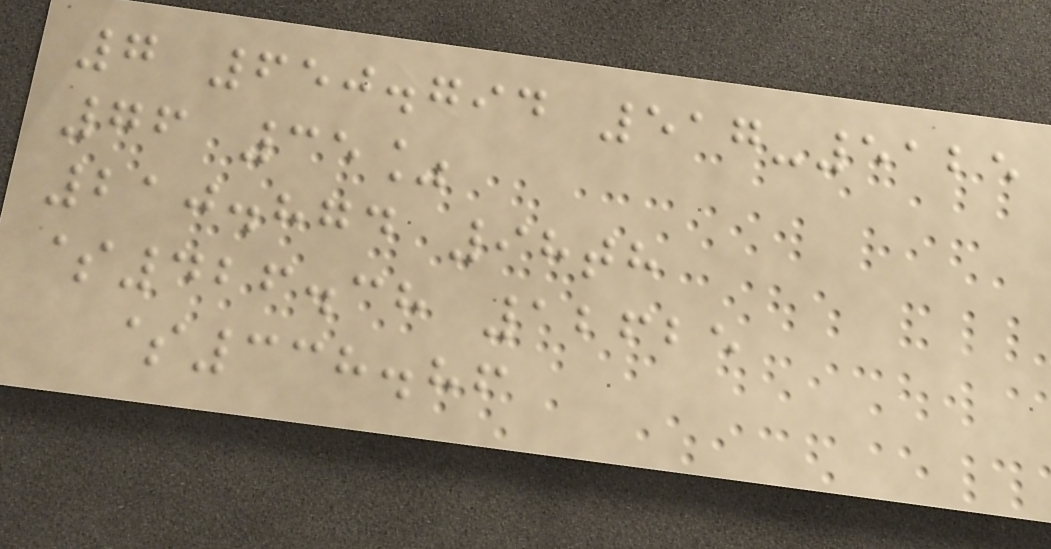7 650.794 517-5125
76 35%
210.874 98th
$426.38 12625
$338.86
